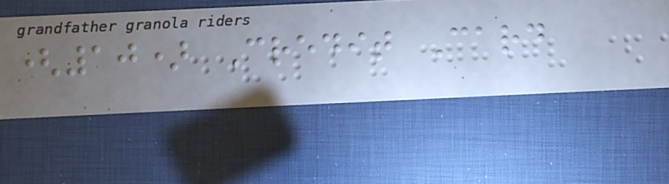(10) Credit Card
